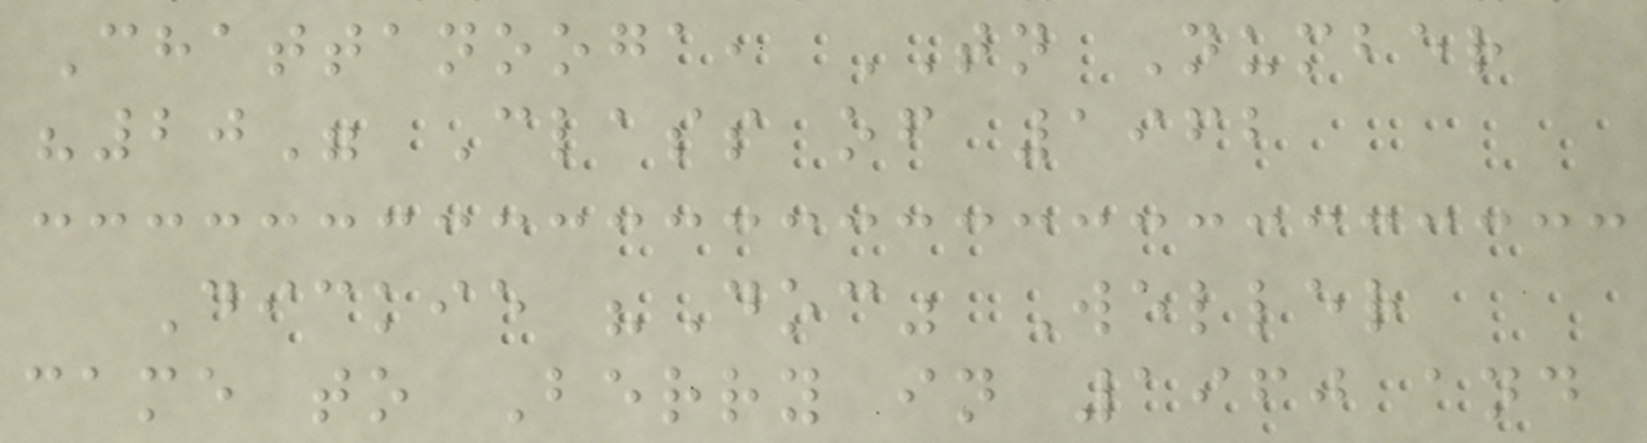Chattanooga, TN Number
"20" Class of 1962
Dickie "Doc" Weller
came to Berry in 1960 and
